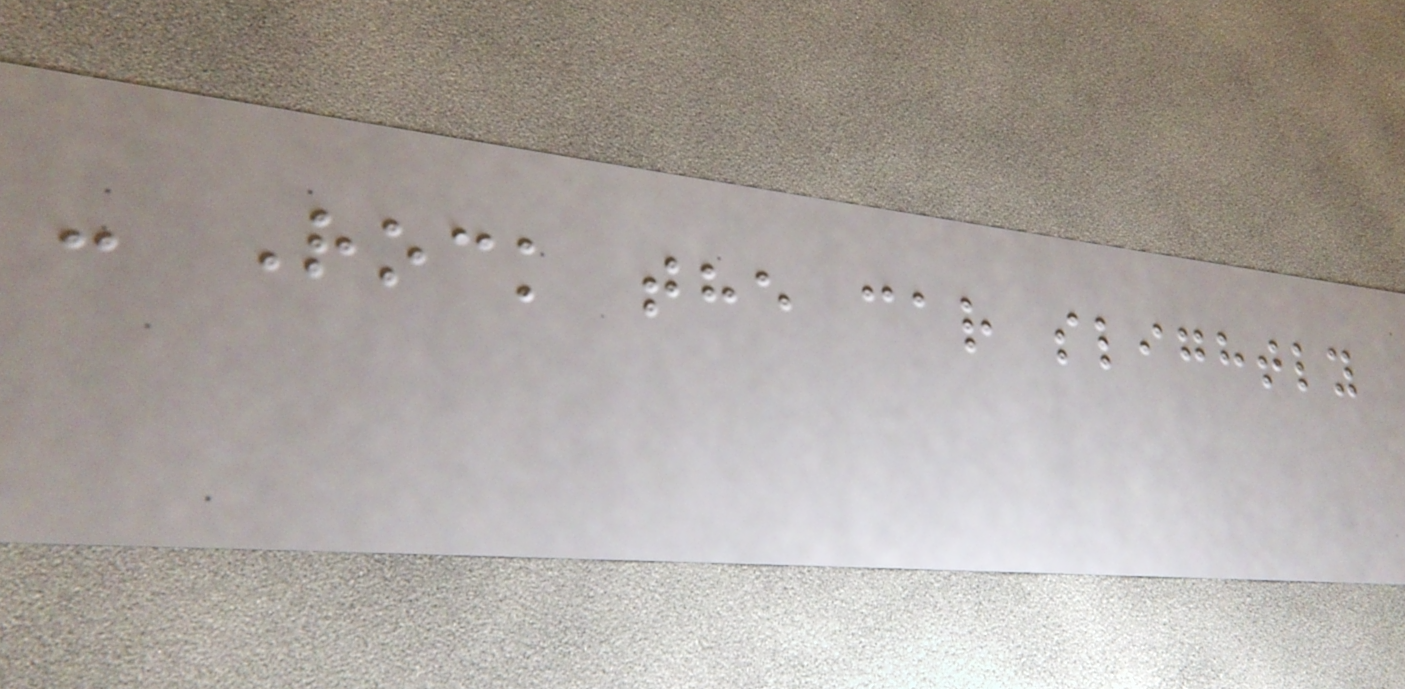- Rock the car slightly
